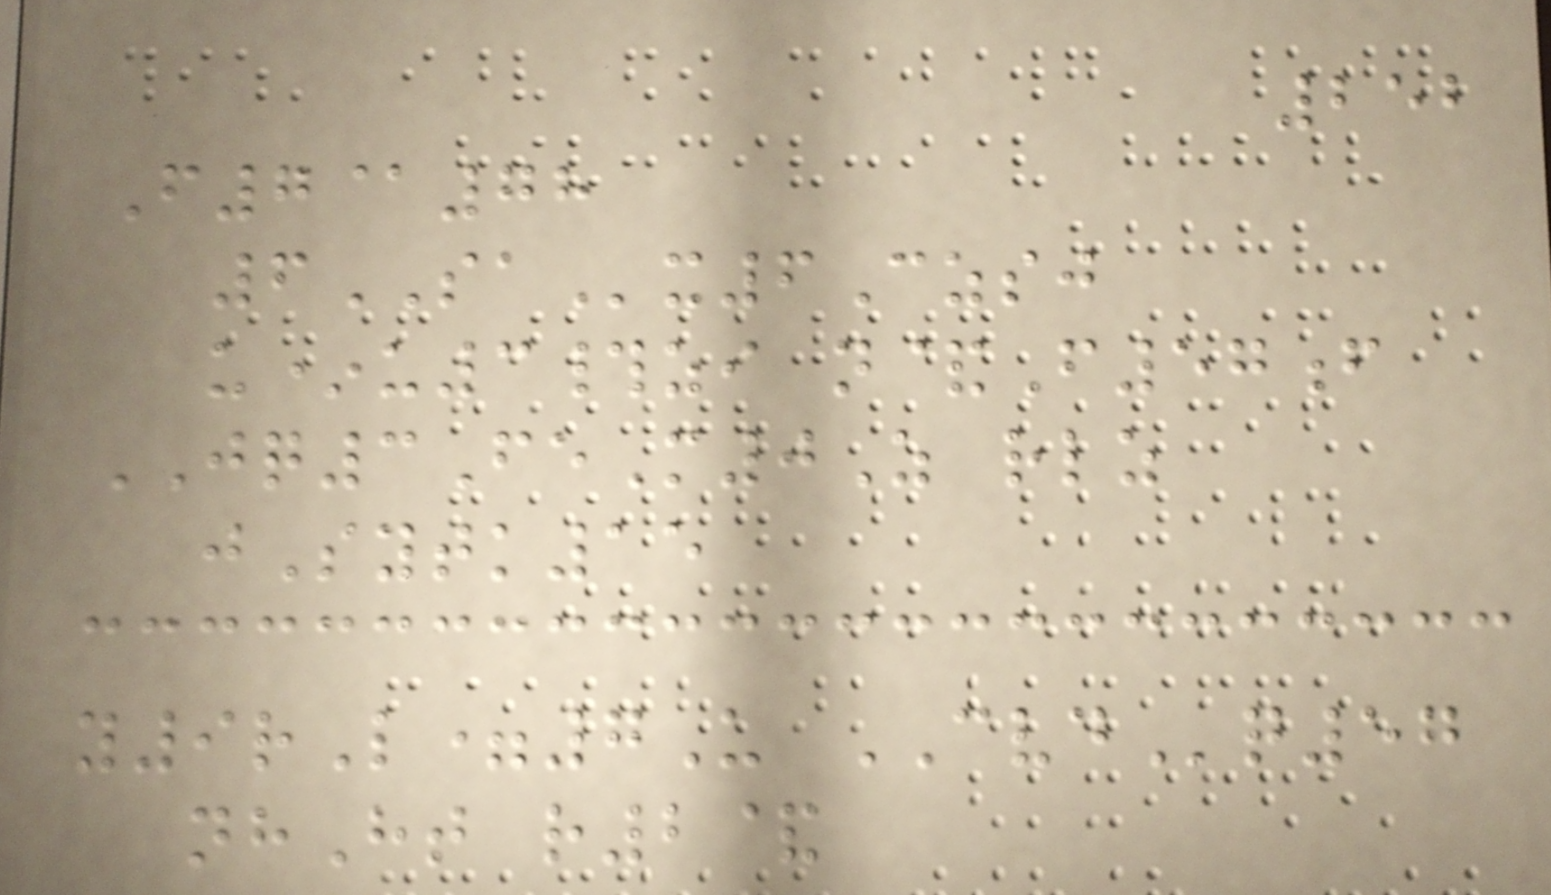252
F7@78
6SAx6Czsj
u*u3#zi n&F57f
JQ3FeM0Z rlz
jSytk15
y9rL=7U CVDq57
nhHt r2&
